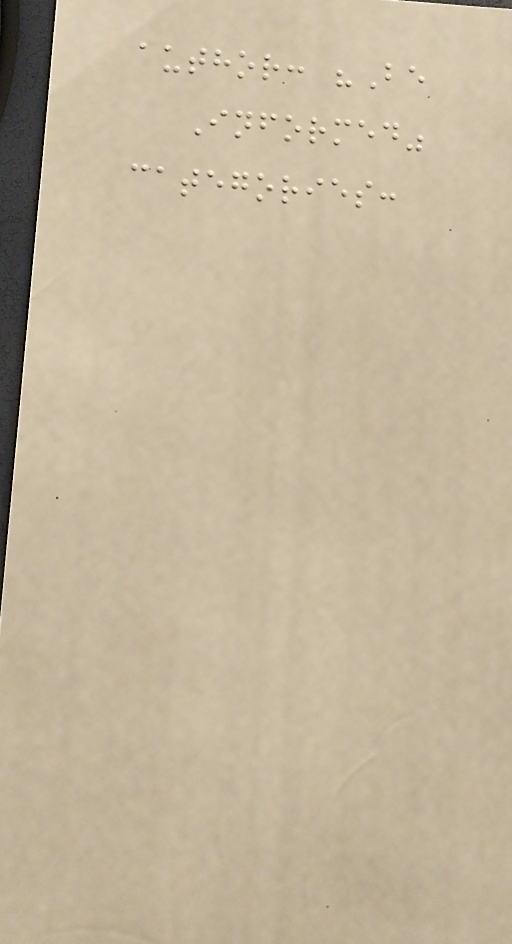author: "Be
Informed"
categories:
